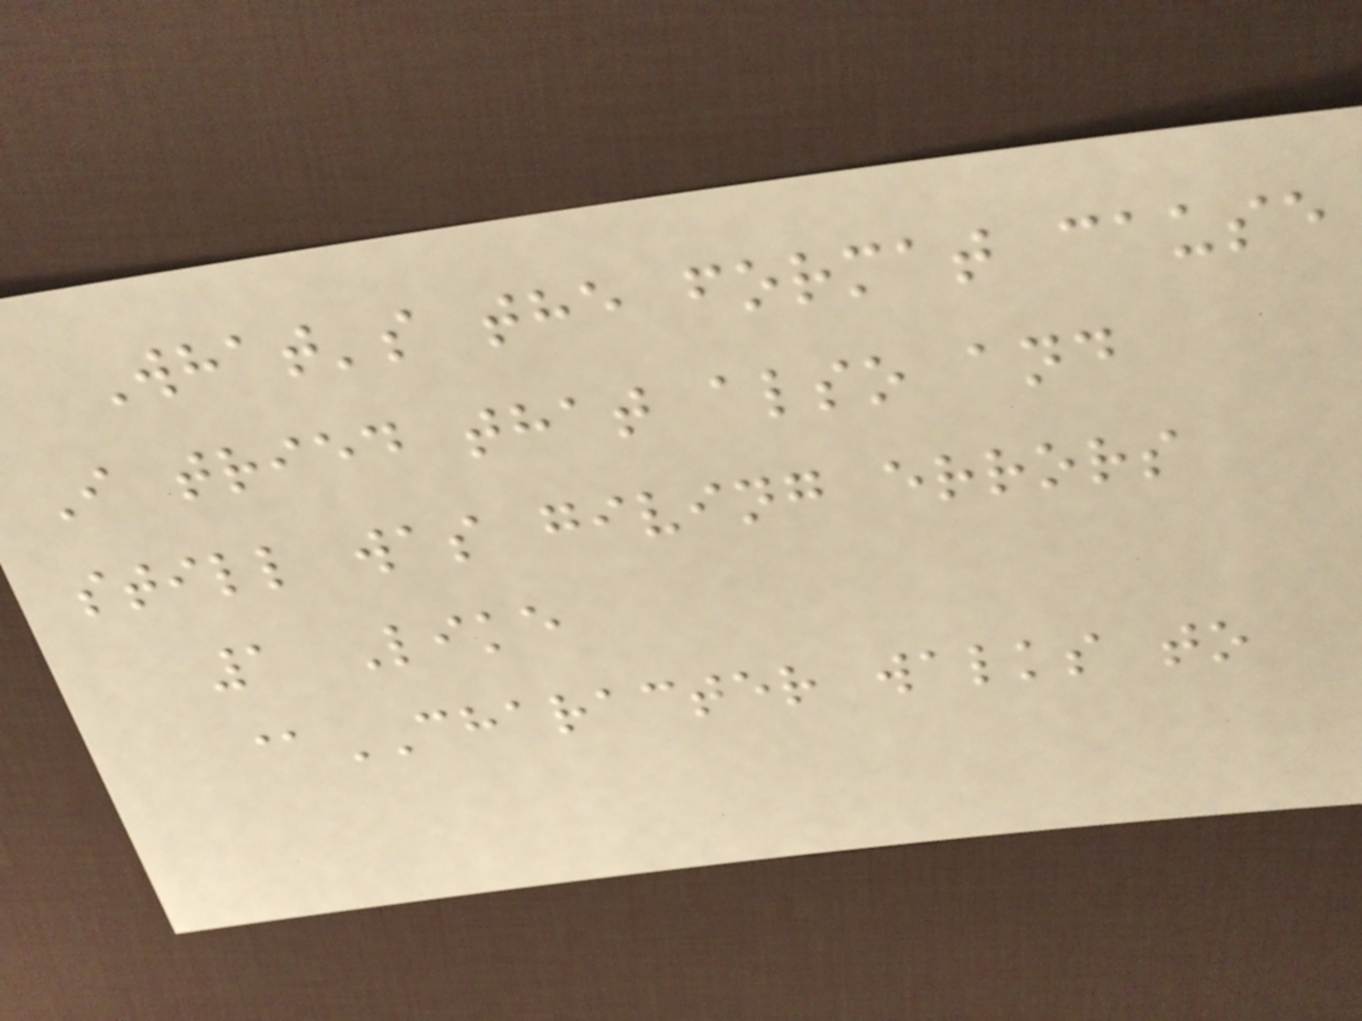What's the format cause
I tried that also and
still was giving errors
1 Like
@CHARACTER walks to
